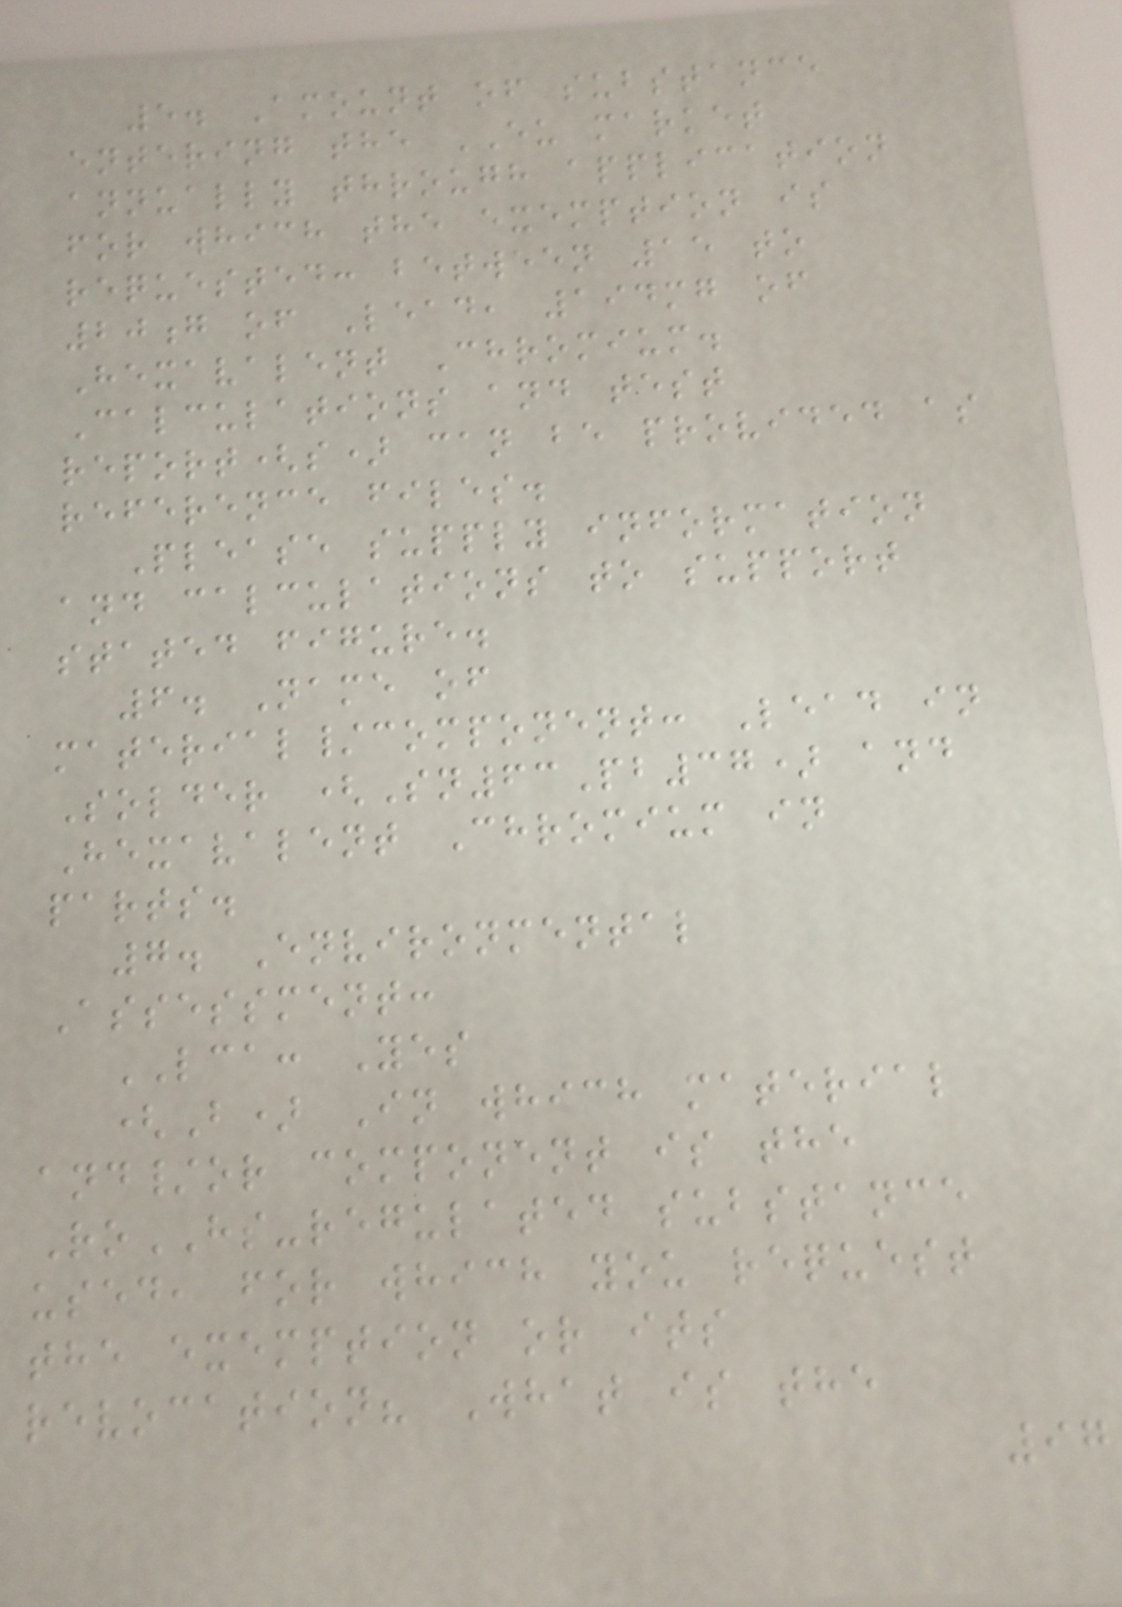5. Amount of substance
entering the EU market
annually through application
for which the exemption is
requested: between 15 to
20g of Lead, 194mg of
Hexavalent Chromium.
Calculations and test
report(s) can be provided as
reference files.
Please supply information
and calculations to support
stated figure.
6. Name of
material/component: Lead in
Solder (Sn63Pb37) and
Hexavalent Chromium in
parts.
7. Environmental
Assessment:
LCA: Yes
(B) In which material
and/or component is the
RoHS-regulated substance
used, for which you request
the exemption or its
revocation? What is the
97
